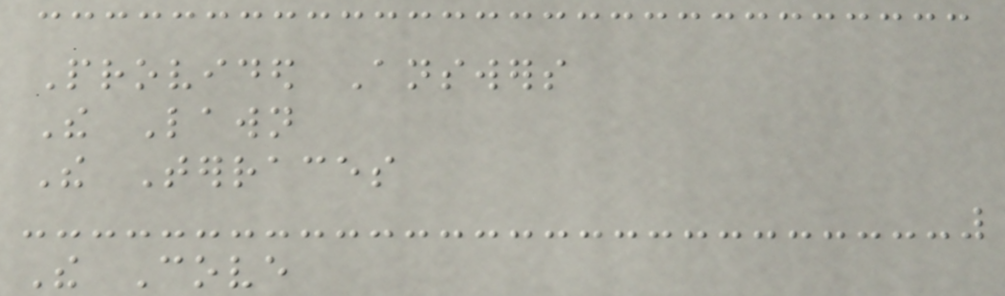Provided Answers
The Lawn
The Terraces
The Cove
